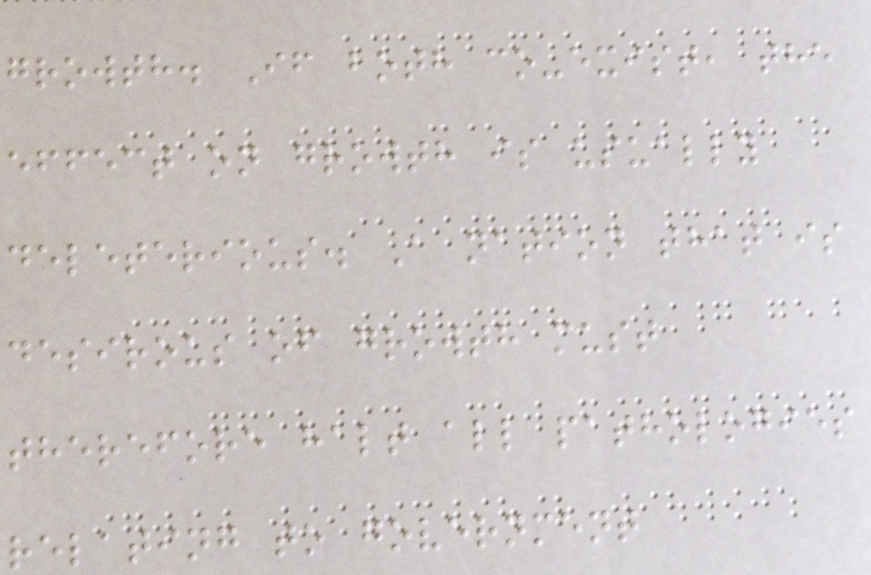growth. If both co-exist, the
effect on growth is usually
deleterious. A nation that is
desirous of growth must
therefore halt all pathologies
relating to government
